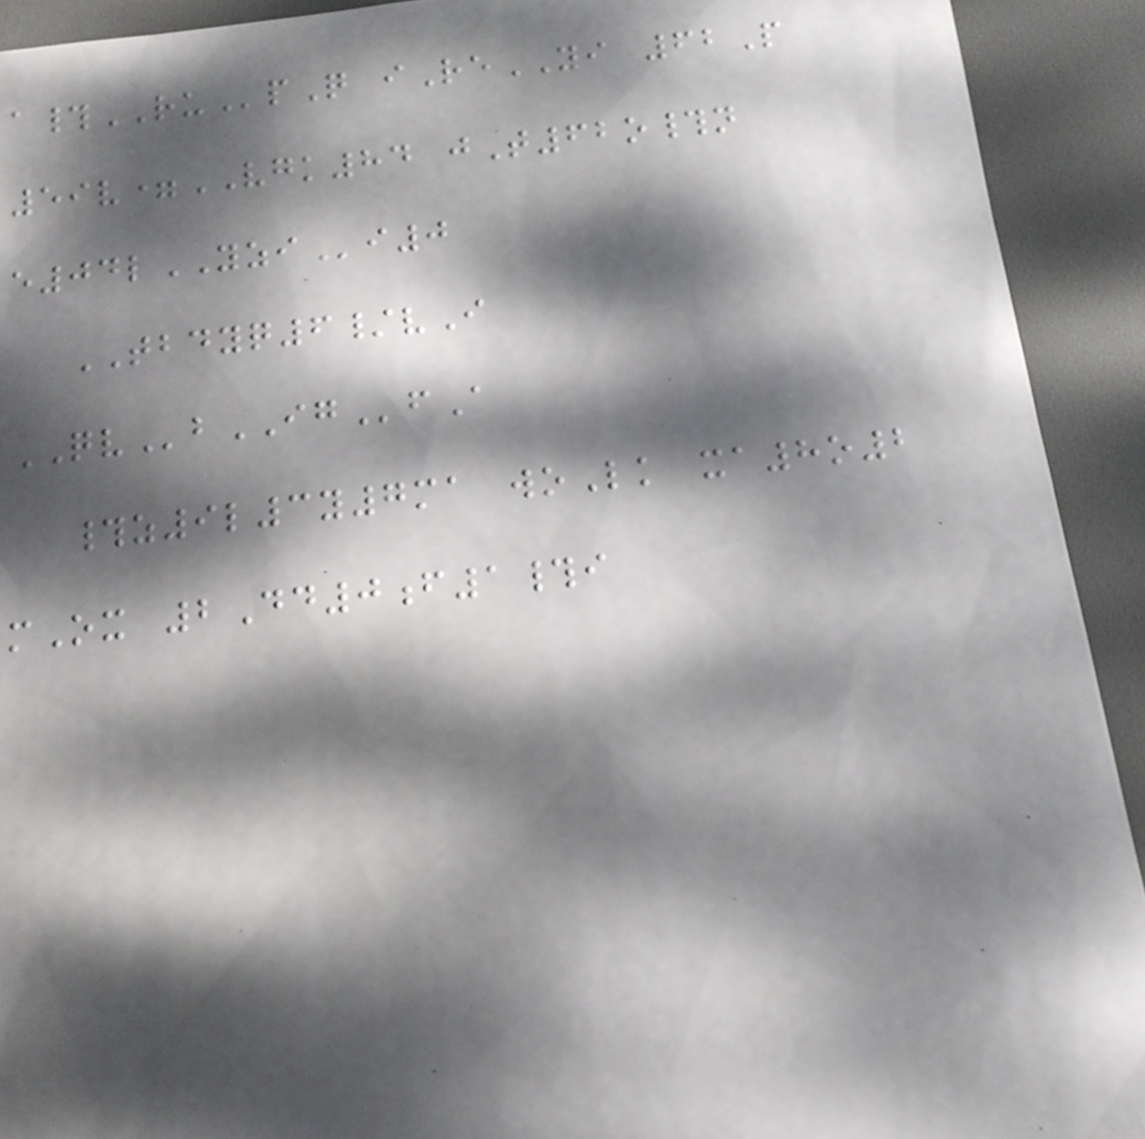a#RUpQ iReYI 62P
59v=VGK84 jT62o#n
e04lYZIi0
TBDYQ6/vI
QVbIGfA
#z9l3y7ma woLk xa8o2
mOx 2Dd0f1#i
